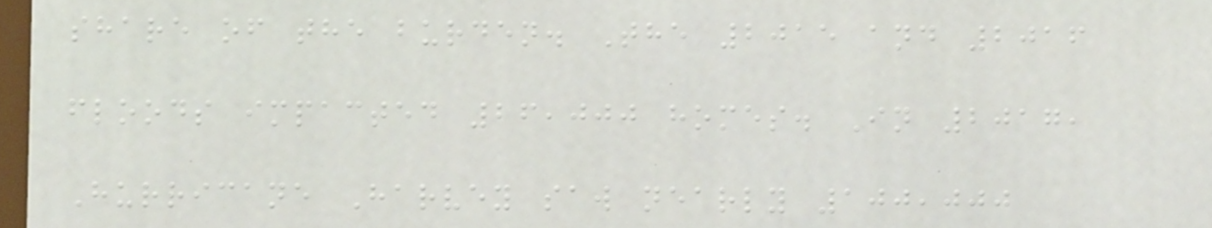share of the burden. The 2015 and 2016
floods impacted 26,000 homes. In 2017,
Hurricane Harvey saw nearly 100,000
